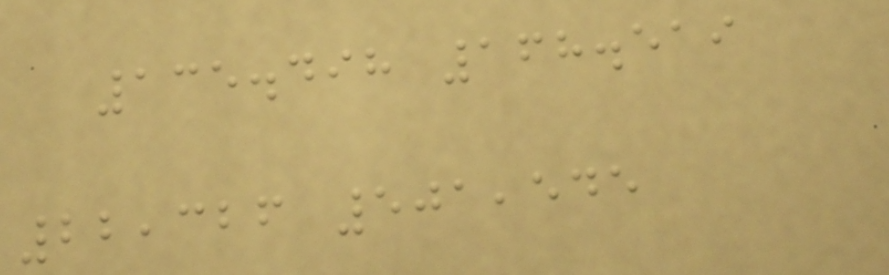135.498 168.519
22,326 501,545
